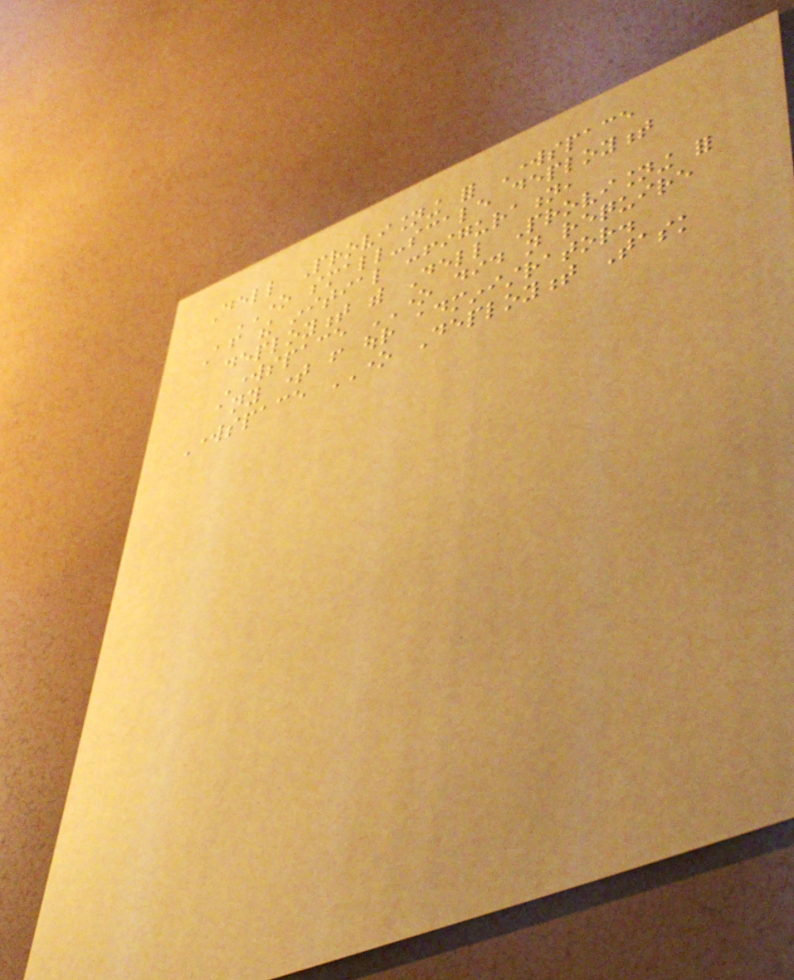Dell Provisioning for Workspace
ONE small-scale deployment
After the initial configuration,
deployment with Dell Provisioning for
Workspace ONE did not require
any time from our administrator.
Workspace ONE Deployment Task
